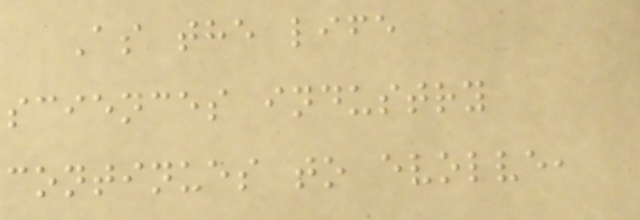As the life
sciences industry
continues to evolve,
